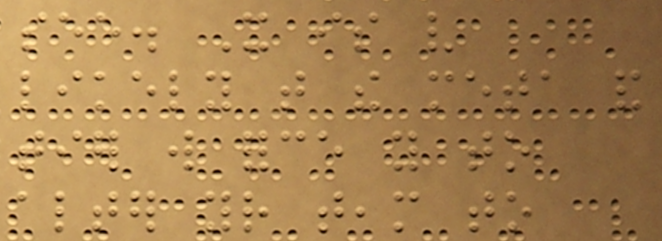see. It is very
likely that the meta and
tier will force you to
alter your team to
